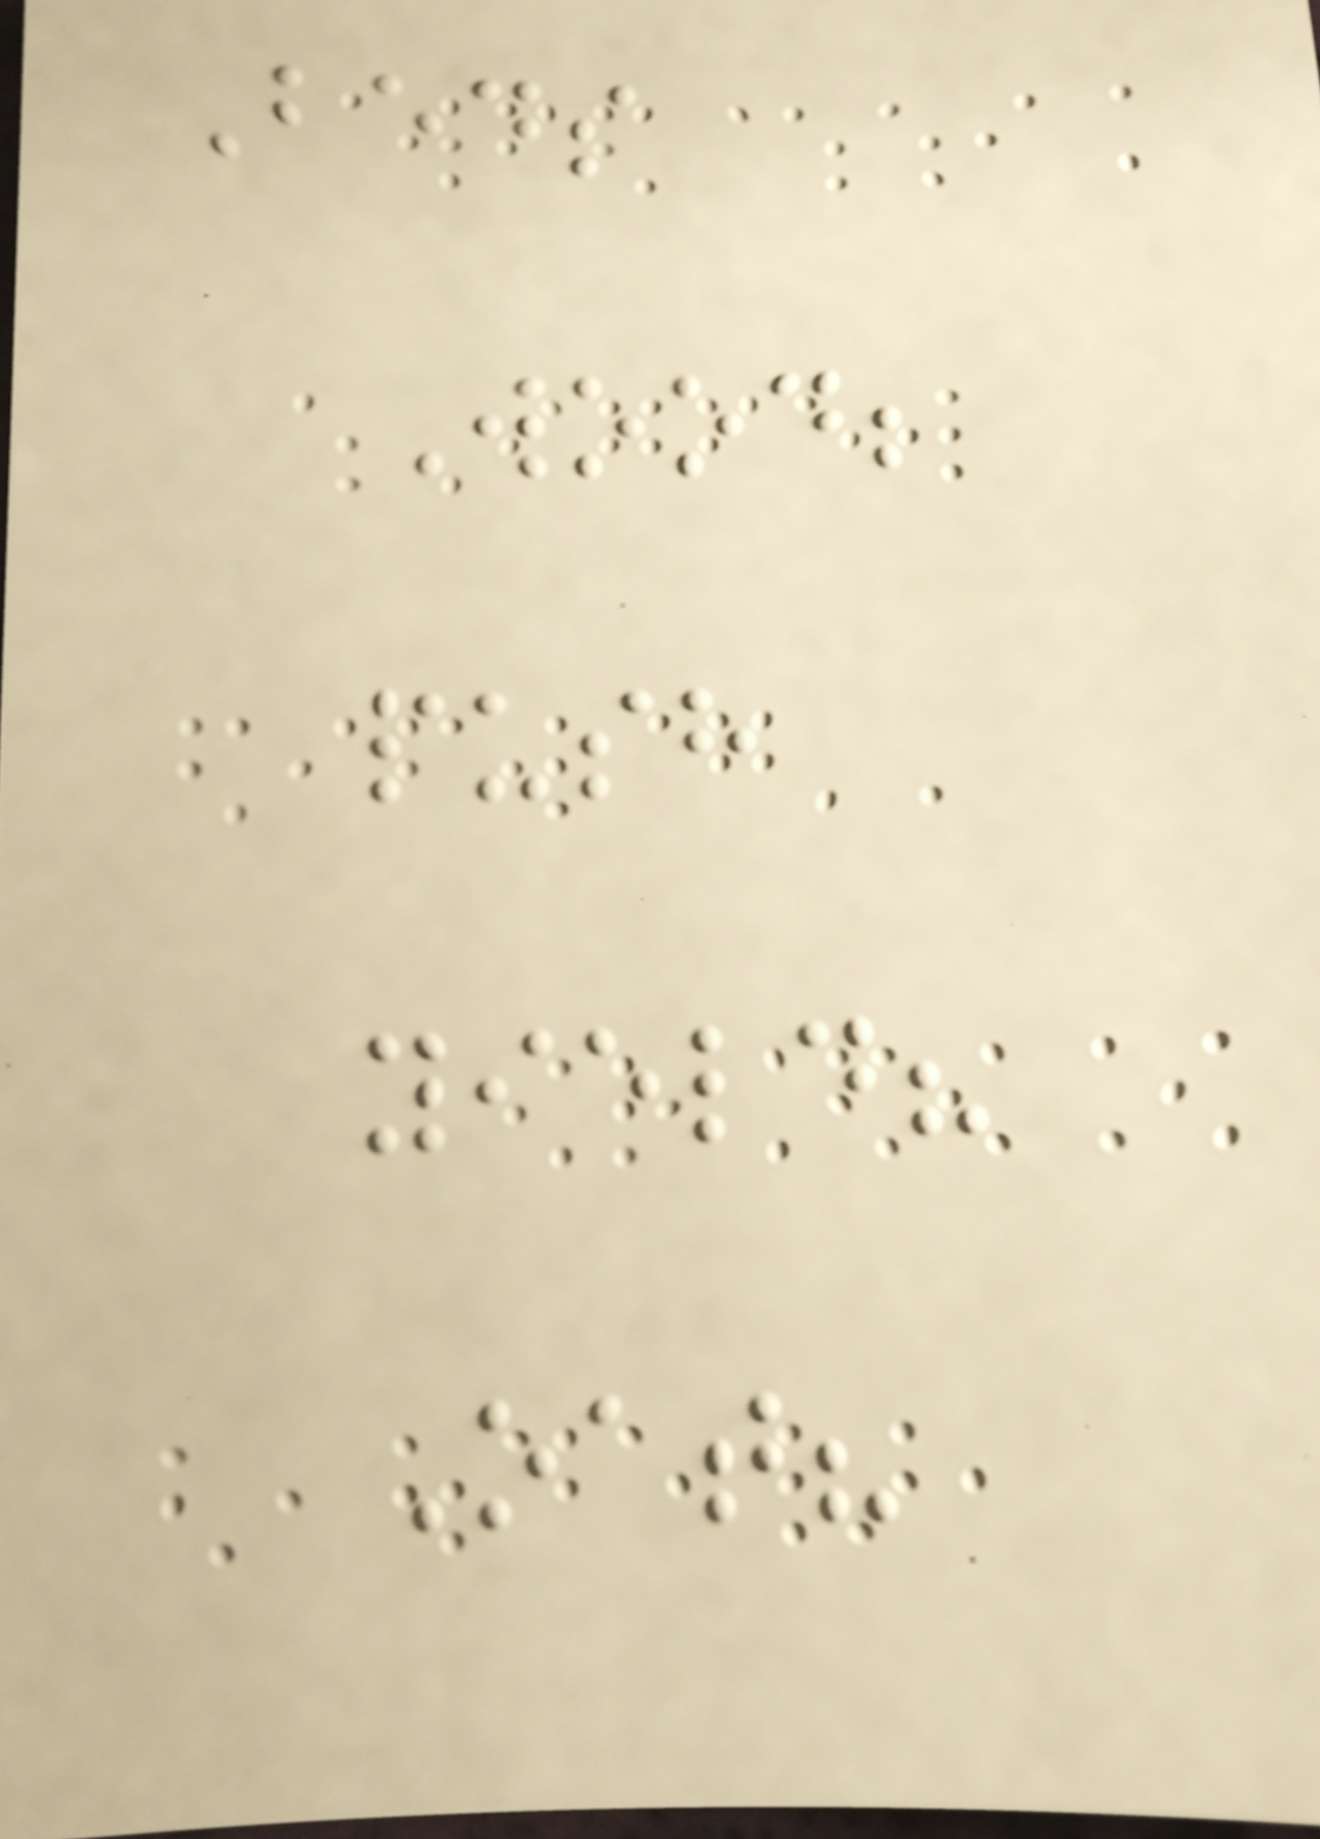Beds
Wood;
push
yield?
Oat?
